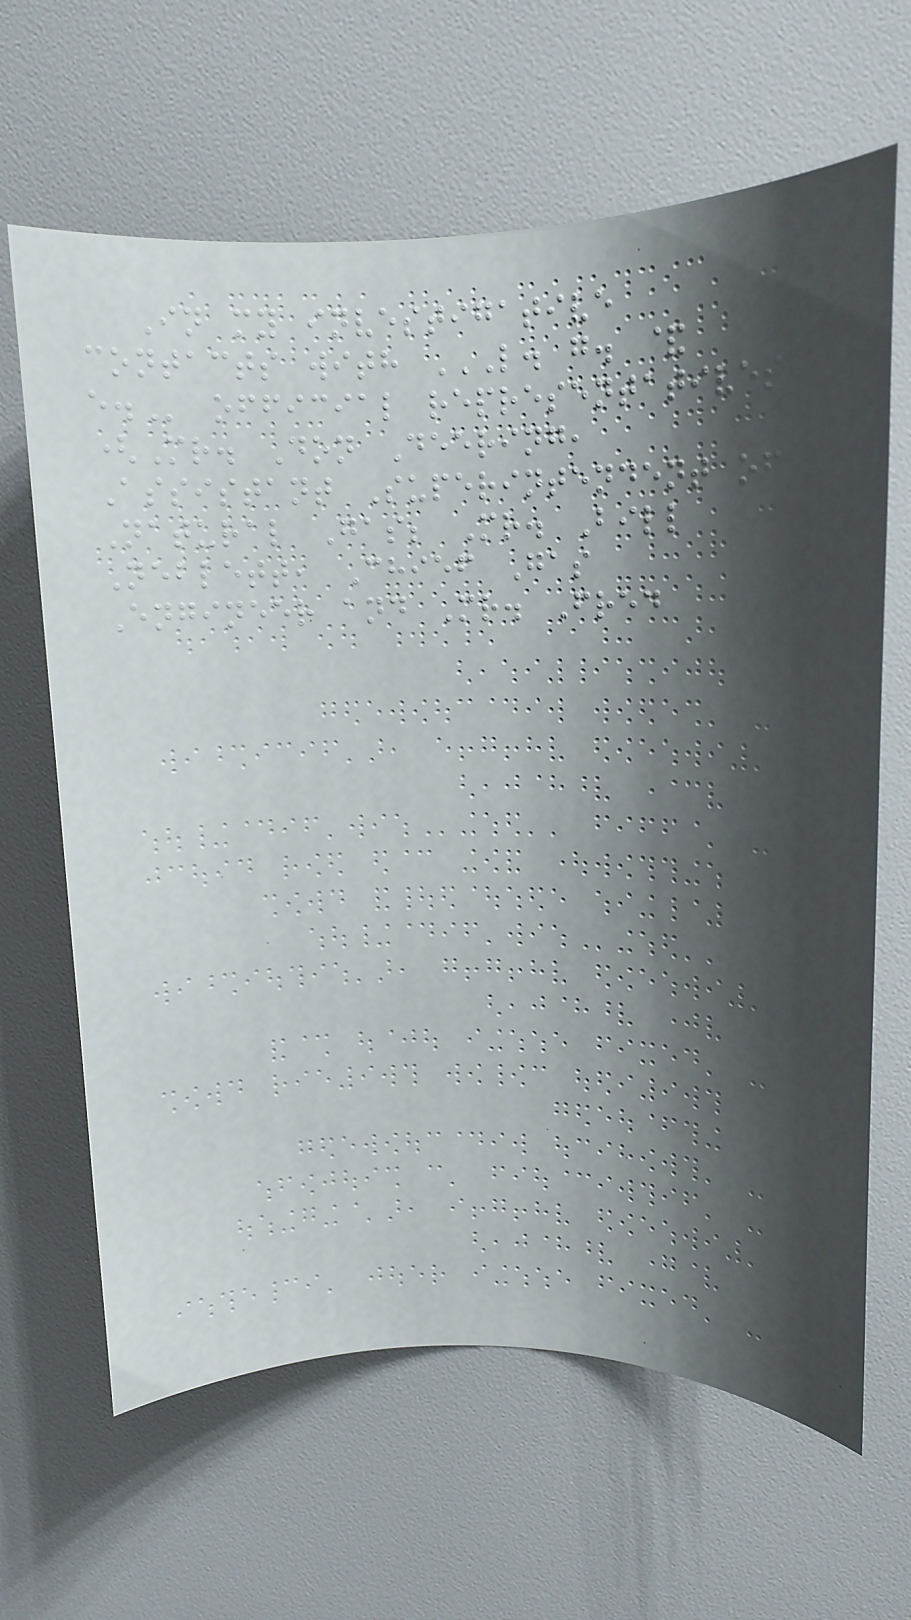In my investigative
contacts with L. G. &
E. official representatives
(Mr. Don Deering,
Assistant Superintendent of
Natural Gas; Mr. Bill
Neblett, Chief Gas
Engineer and Mr. Fred
